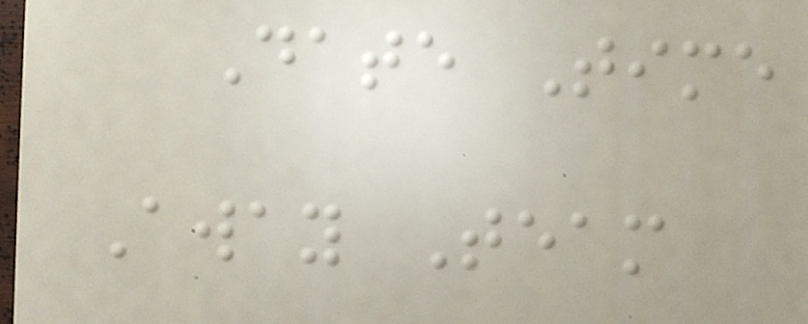Date Time
Away Team
